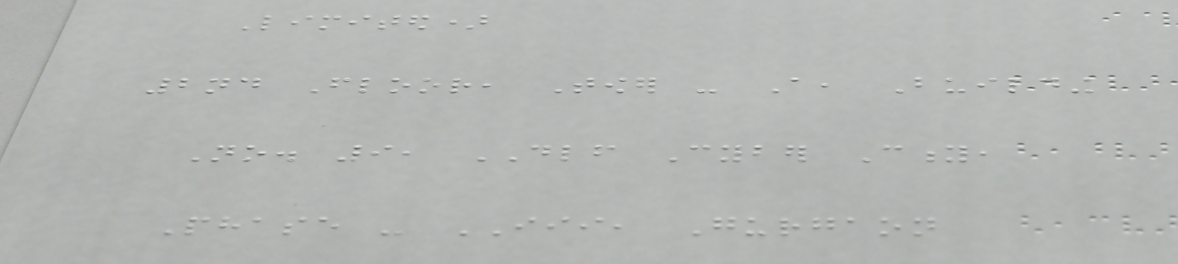Limited)
2nd Floor, Tower - A, Building
No. 9, DLF Cyber City,
Phase - III, Gurgaon
